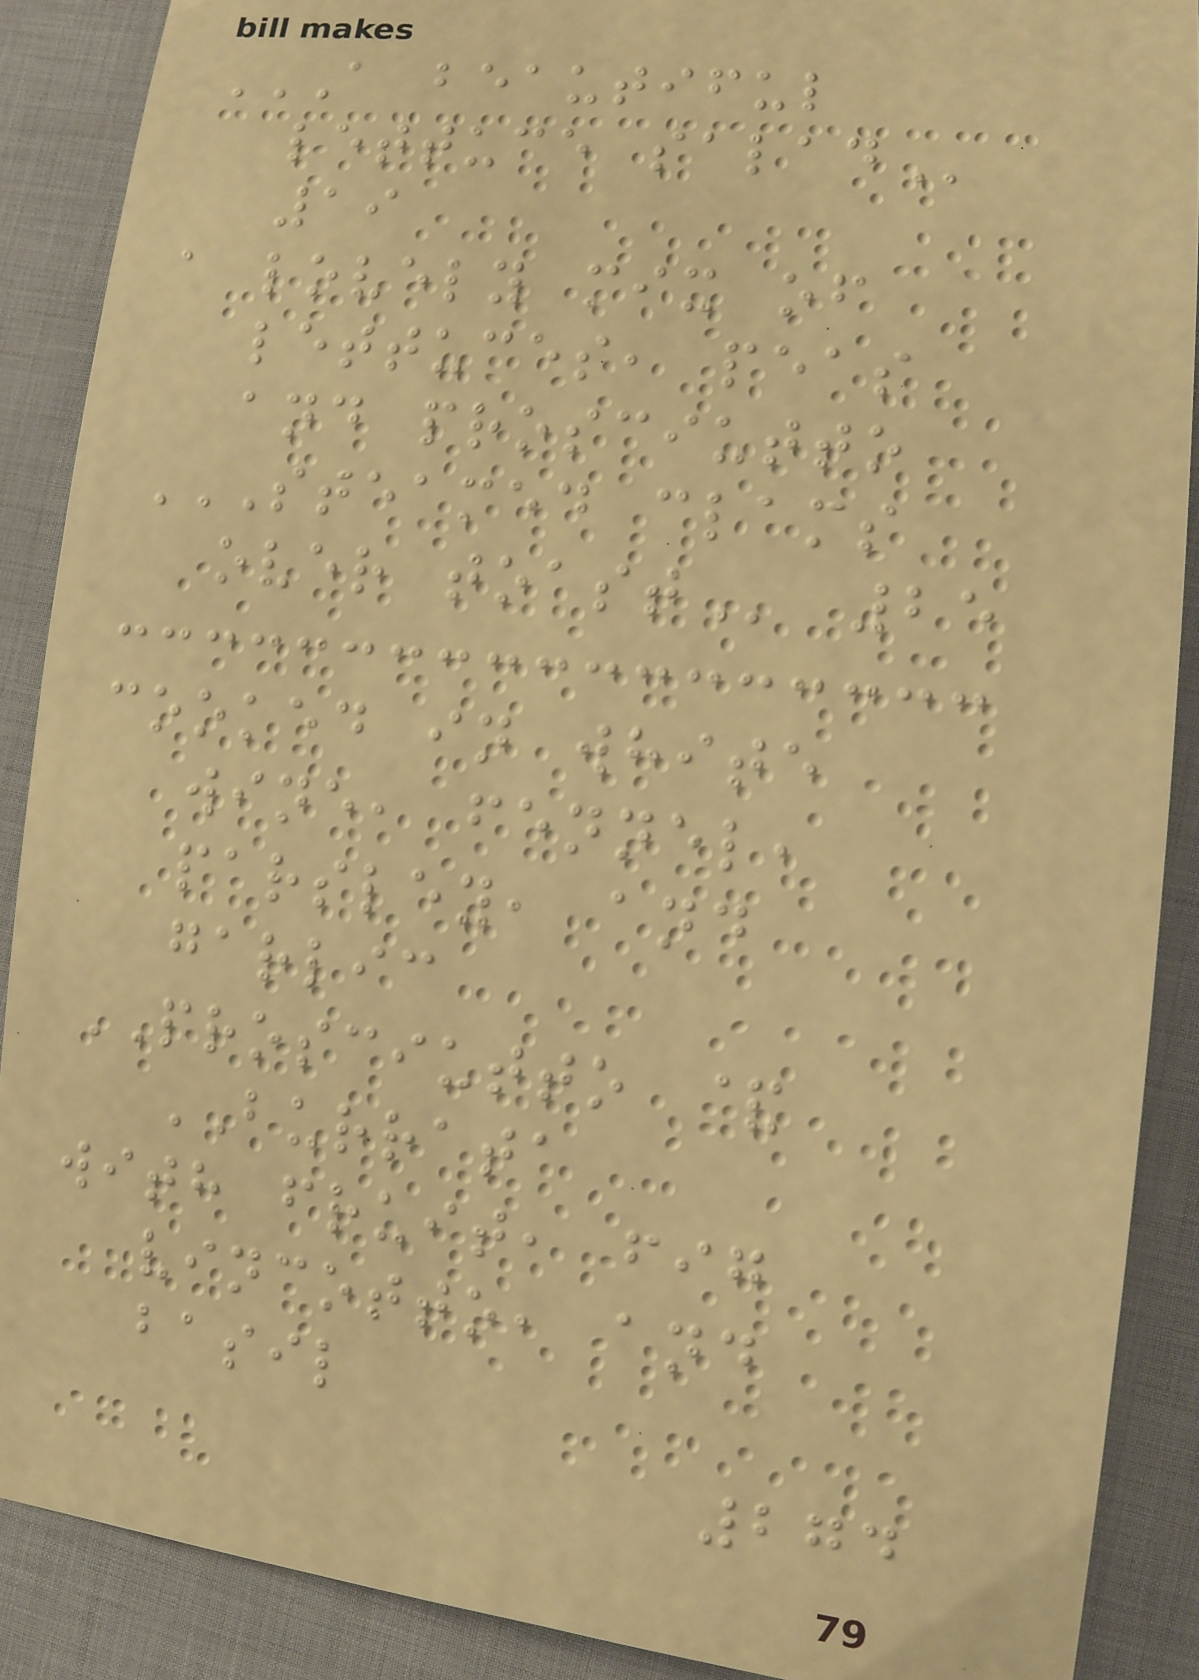A BEAUTIFUL
LETTUCE SALAD
19
a lovely mix of
lettuces, peas
and prosciutto
STEAMED CLAMS
OVER TOAST 25
cooked in white
wine, fennel,
parsley, and
garlic
PROSCIUTTO &
BURRATA
with fruit, fig
vincotto, and
basil
274
